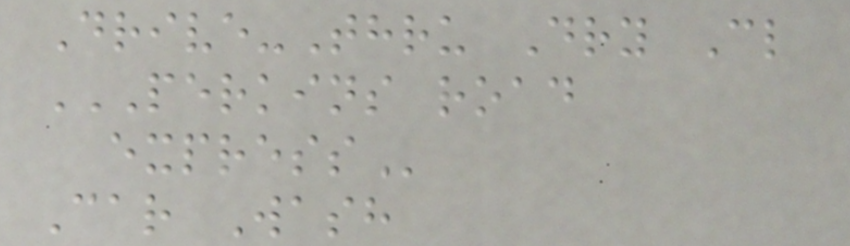Drive-Thru Dry Cl
PERKINS ROAD
EXPRESS
Car Wash
